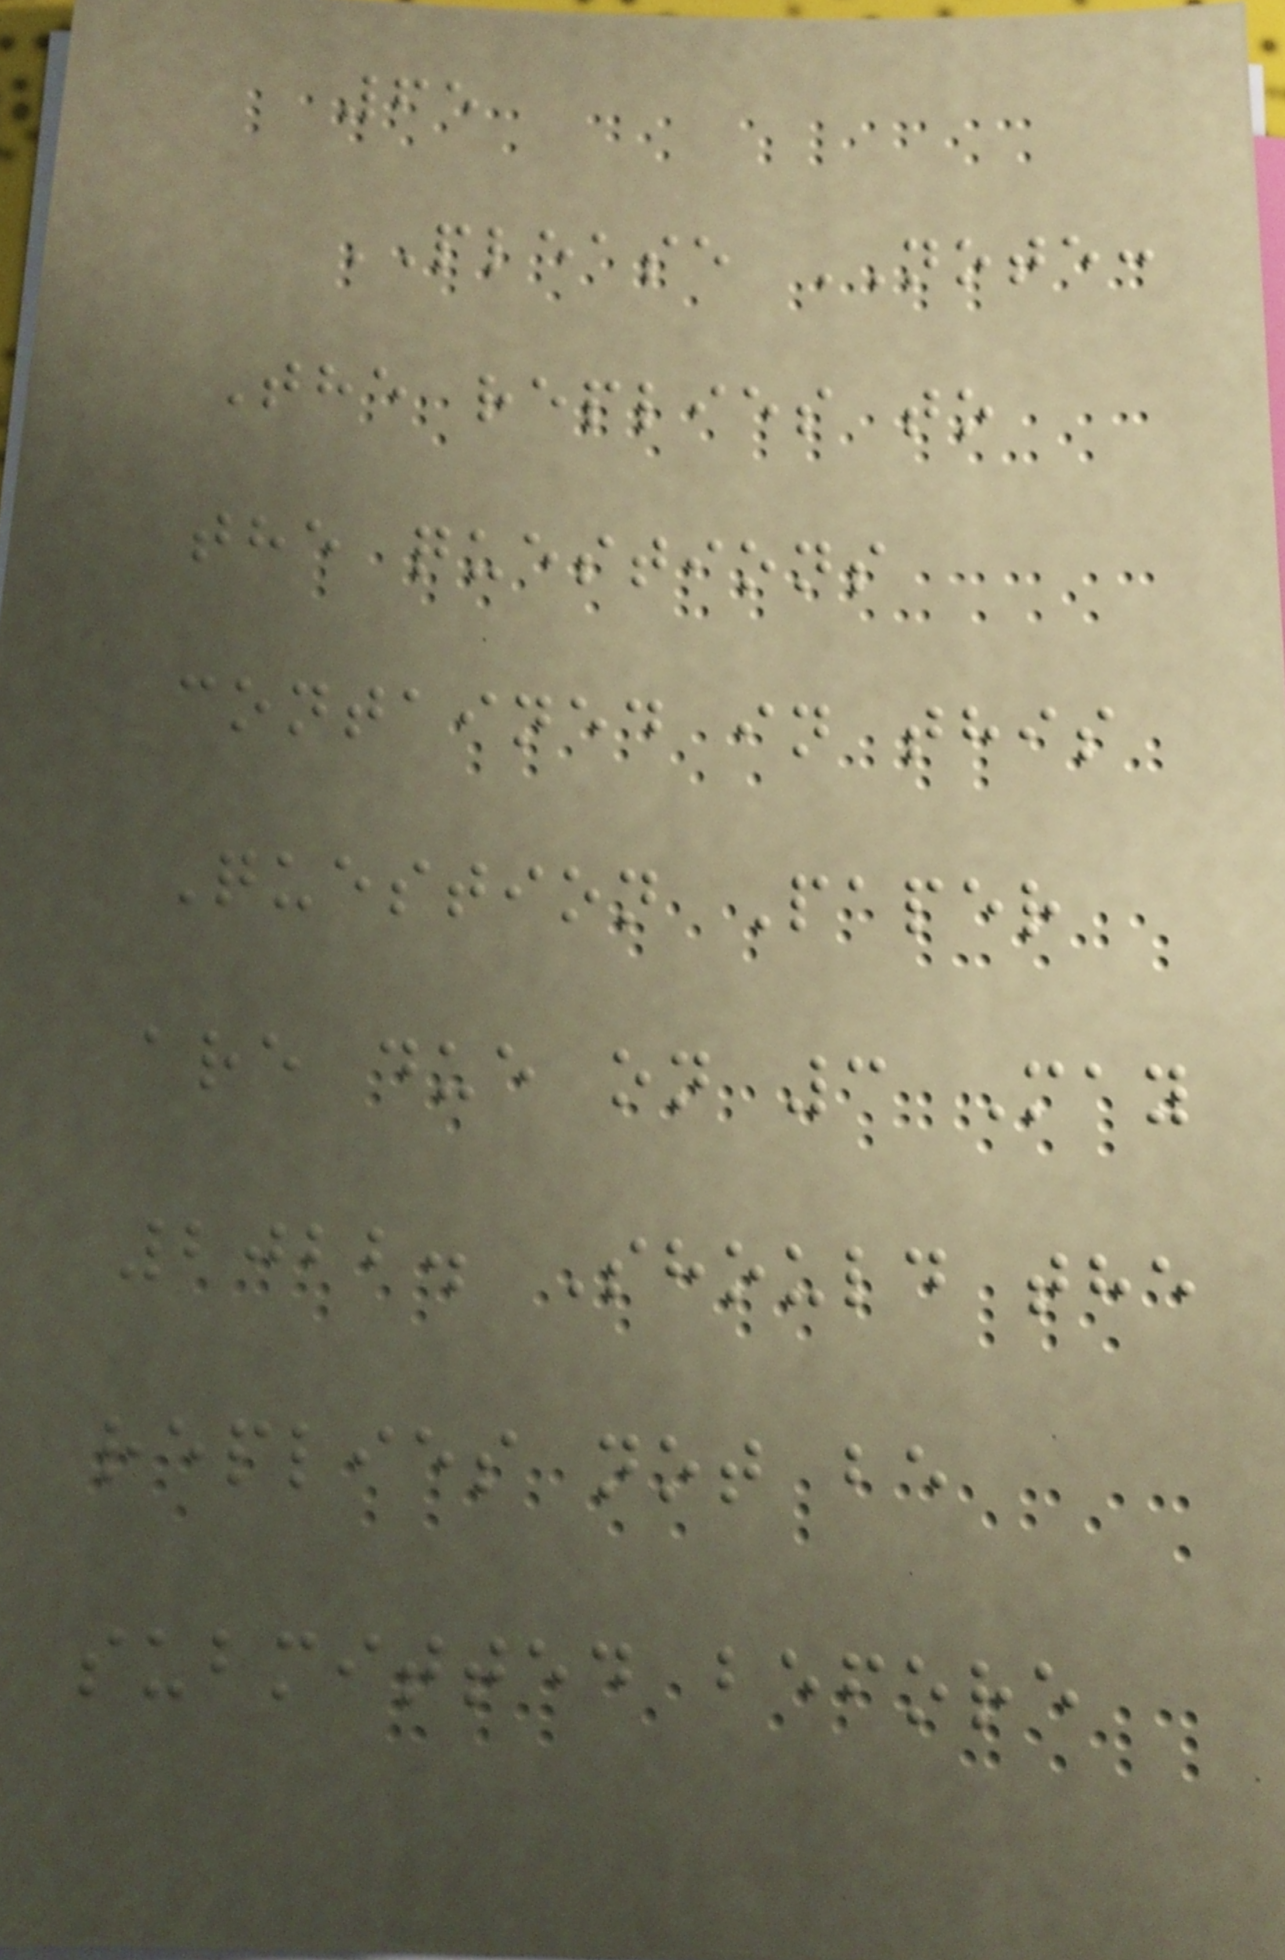65
PLEASE NOTE:
The replies to
the questions
contained in this
Question Paper
are due on 3 May
2022. Should the
replies not be
submitted before
